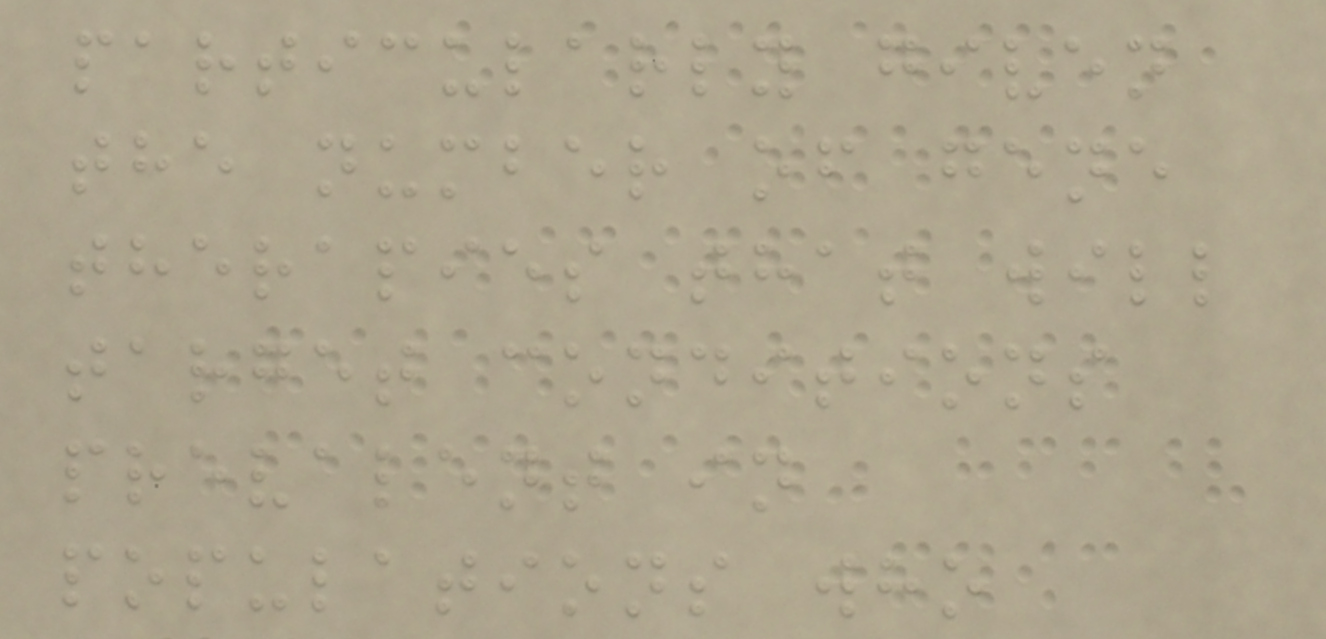particularly given
the number of gene
therapies that will
target conditions
prevalent in
populations who
